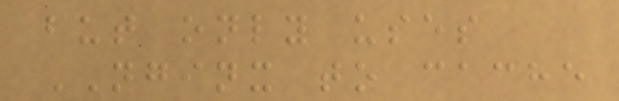but only uses
NGINX to cache
